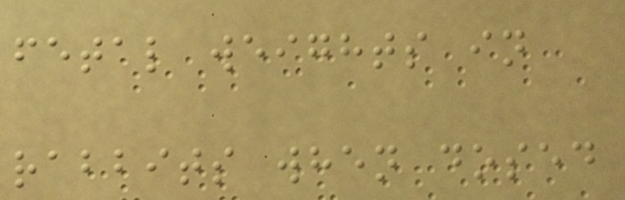fetal weights in
rabbits when dosed
